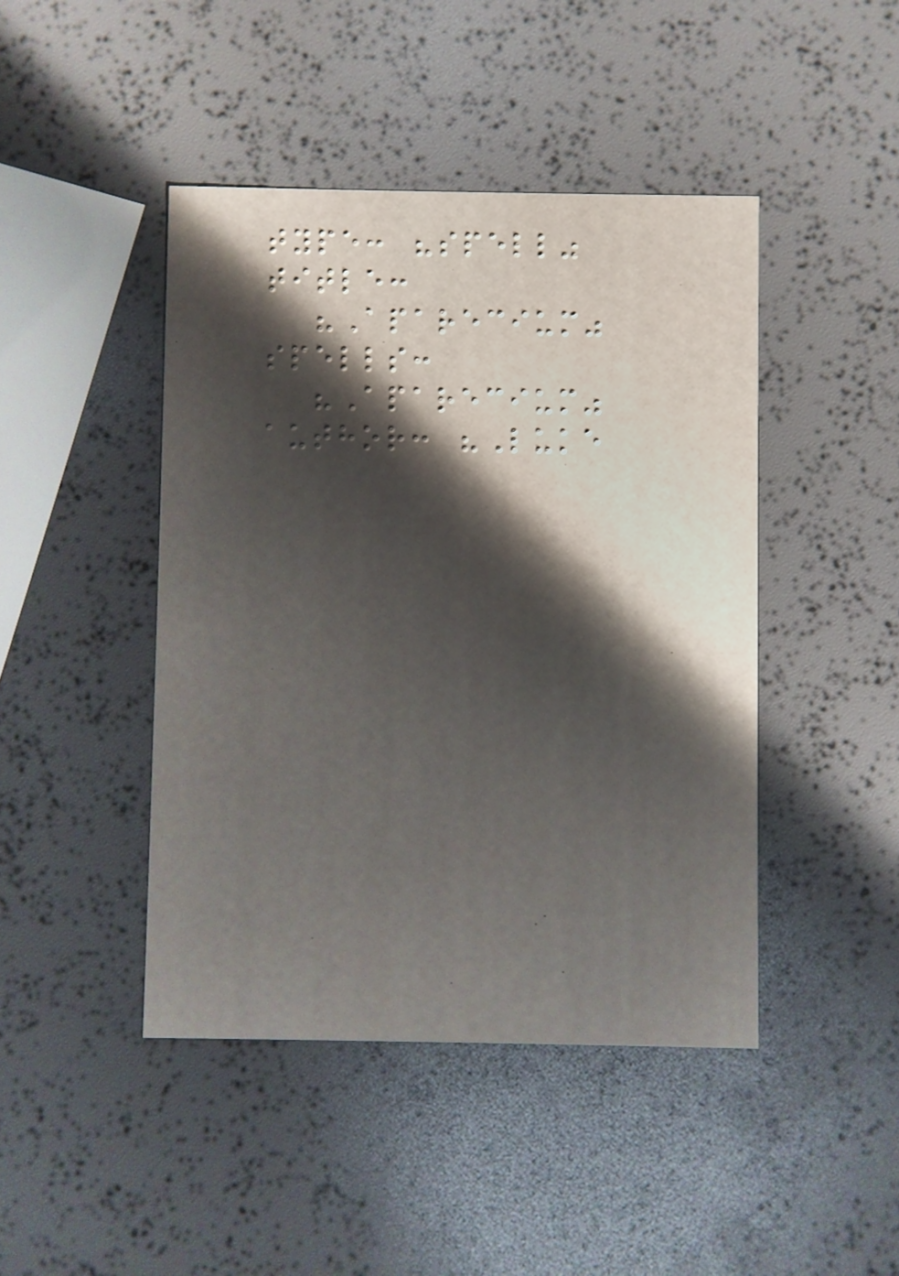type: "spell"
title:
"Aparecium"
spells:
"Aparecium"
author: "Luke
